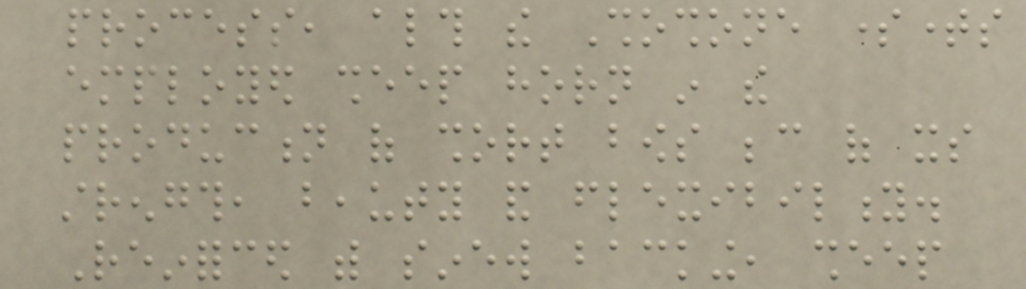process, although the Shoshone sometimes
employed sheep horn in the
production of short bows because of its
strength, beauty and flexibility.
Reinforced with sinew backing, sheep
